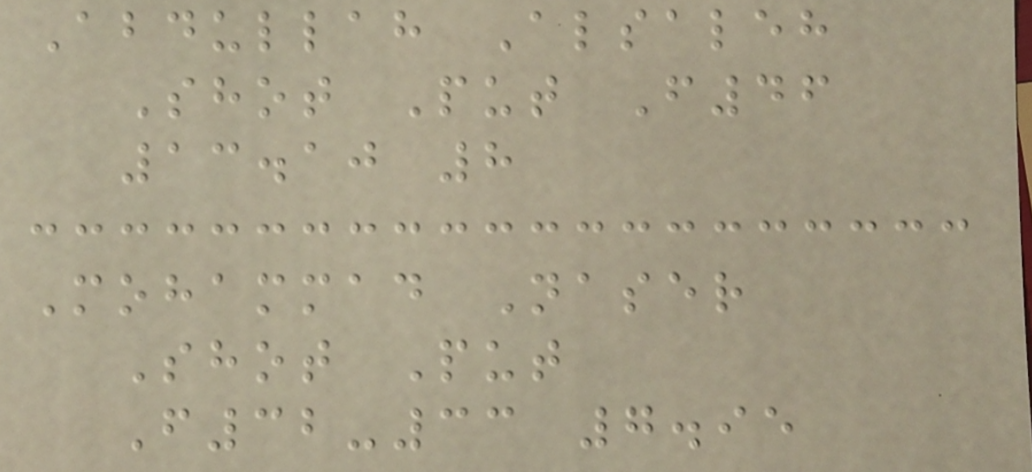Abdullah Alsaleh
Shot Put F46
13.10 8
Mohammad Naser
Shot Put
F32-33 7.95
